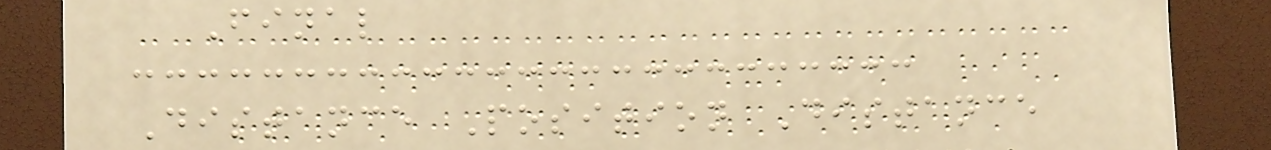Final
Distance Position Distance
